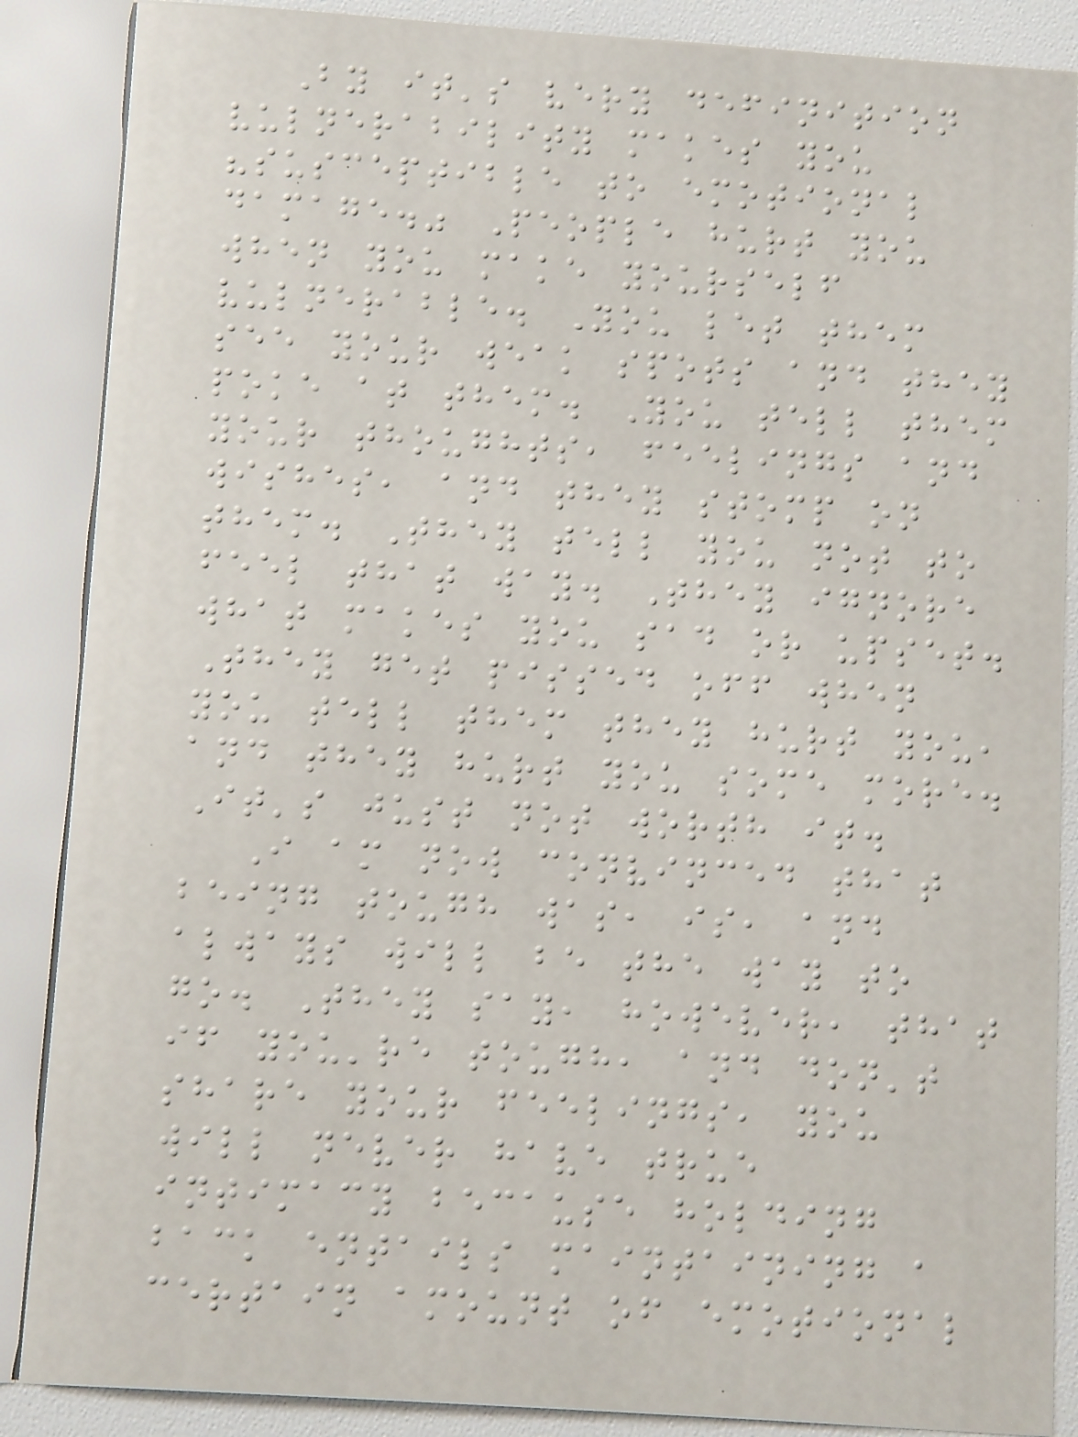By it's very definition
vulnerability makes you
"susceptible to emotional
damage." People hurt you
when you make yourself
vulnerable. You let them
see your weak spots and they
poke at them. You tell them
your thoughts, feelings and
wishes, and they stomp on
them. They tell you not to
feel that way. They ignore
what makes you sad or upset.
They get pissed off when
you tell them they hurt you,
and they hurt you some more.
It's just not worth it.
I am now convinced that
being tough was, is, and
always will be the way to
go. They say, however, that
if you're tough, and don't
share your feelings, you
will never have true
intimacy because holding
back entails maintaining a
certain amount of emotional
